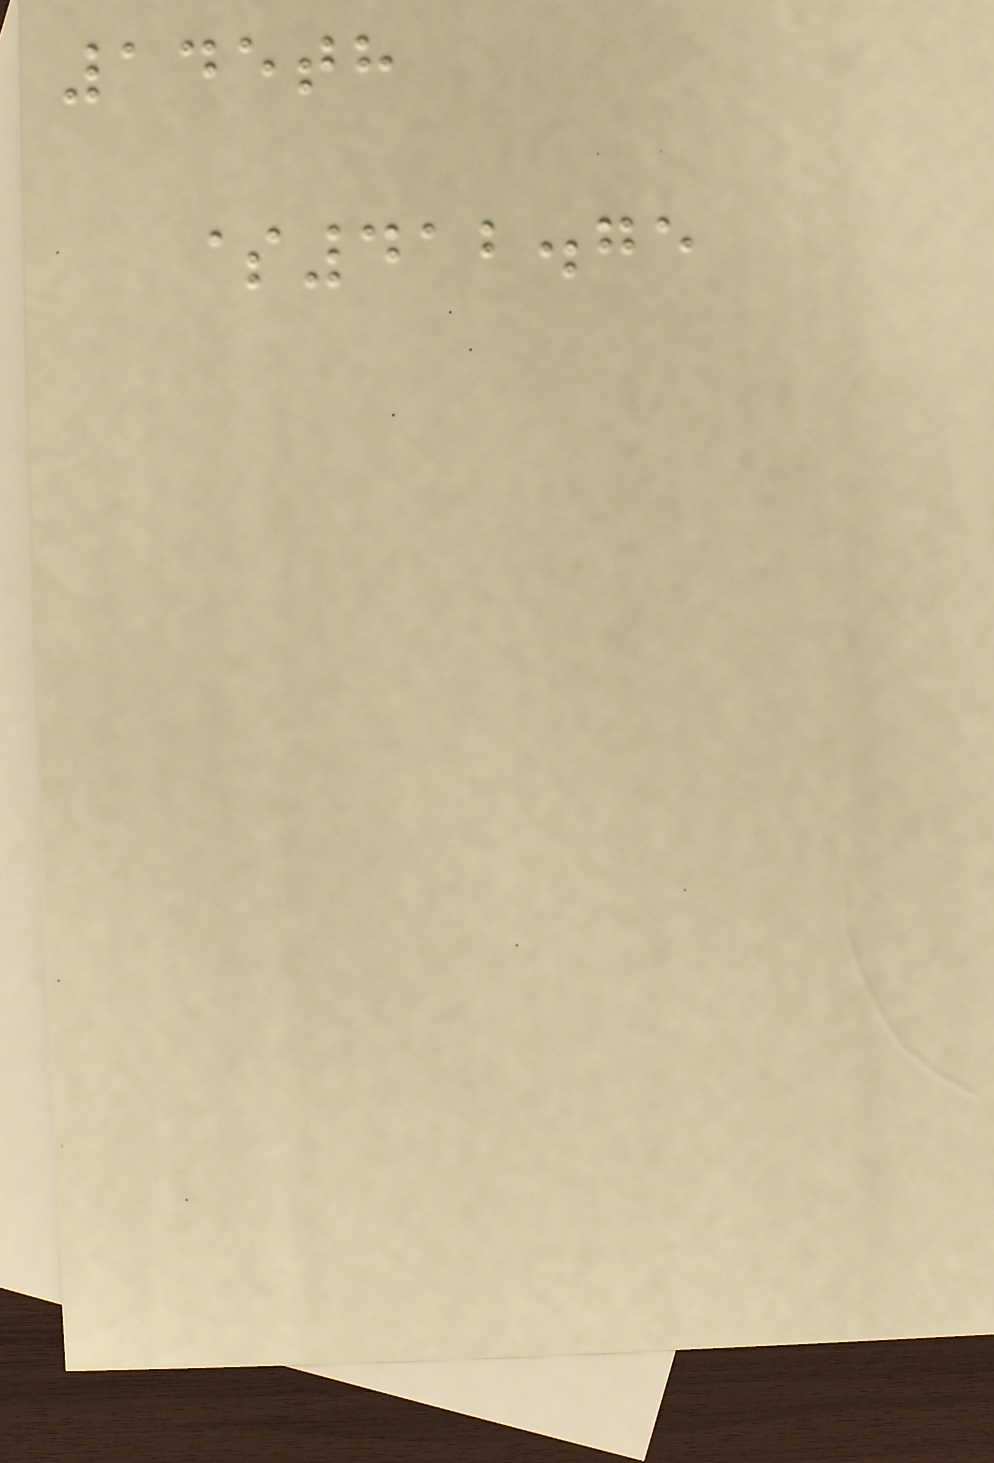145th
$412.75
